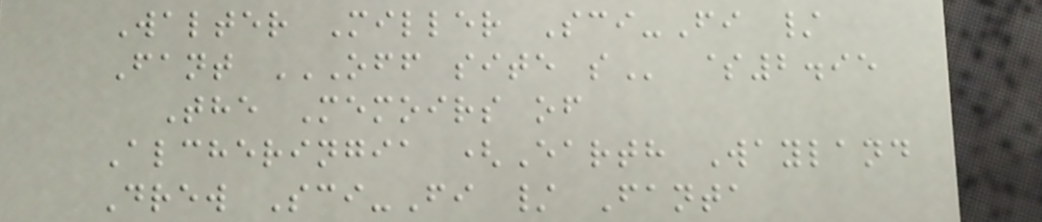Walter Miller Sci-Fi /
Fant OFF SITE S $2.95
The Memoirs of
Alcheringia (Earth Wayland
Drew Sci-Fi / Fanta
